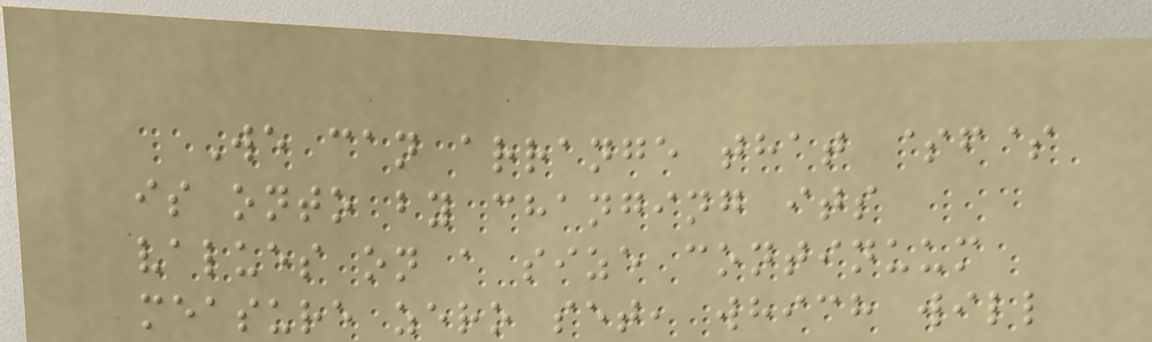We can arrange that $f$
is onto by changing its
values on a size continuum
measure zero set, which will
